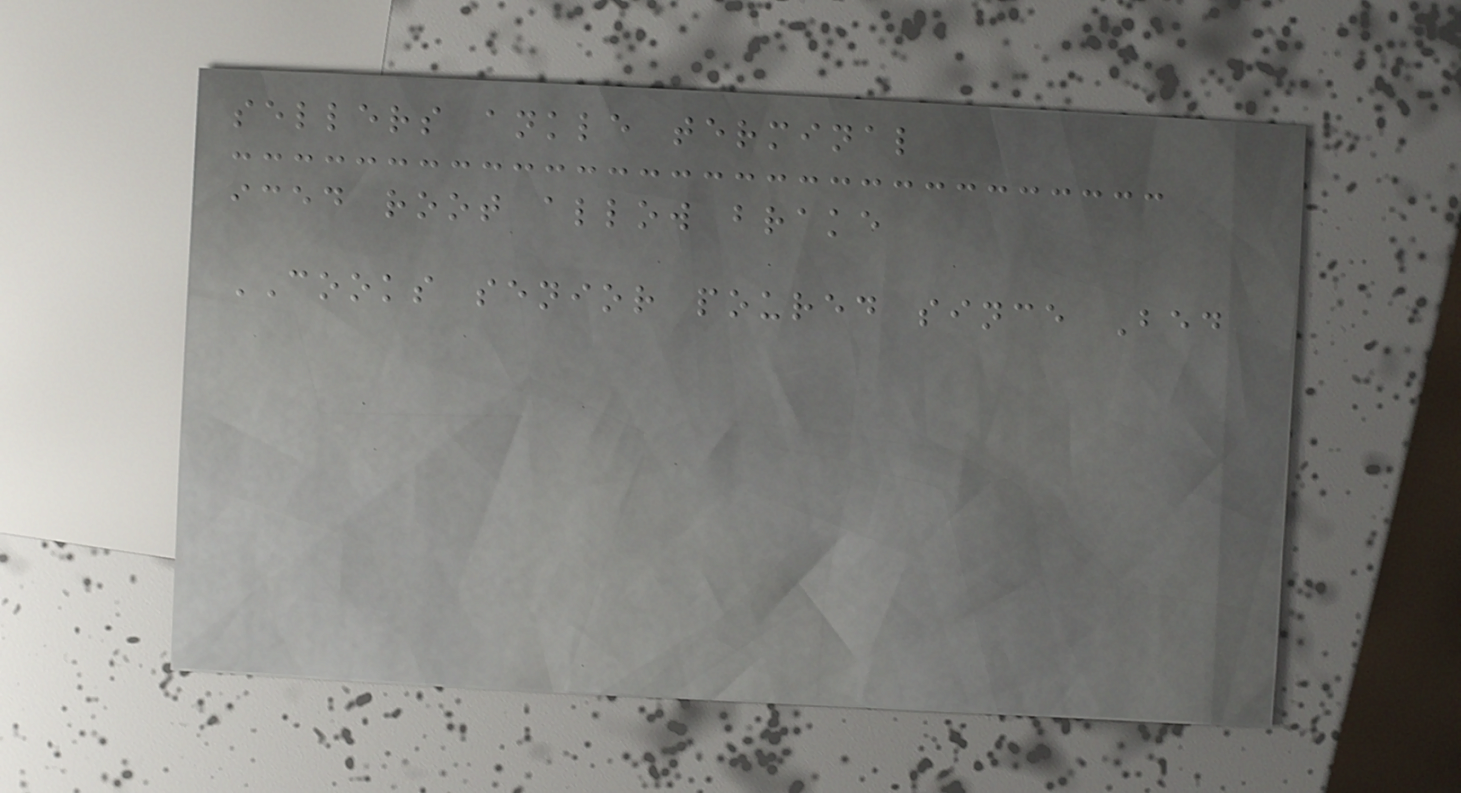sellers ankle terminal
iced root allow brake
COOKS senior poured since Bed
